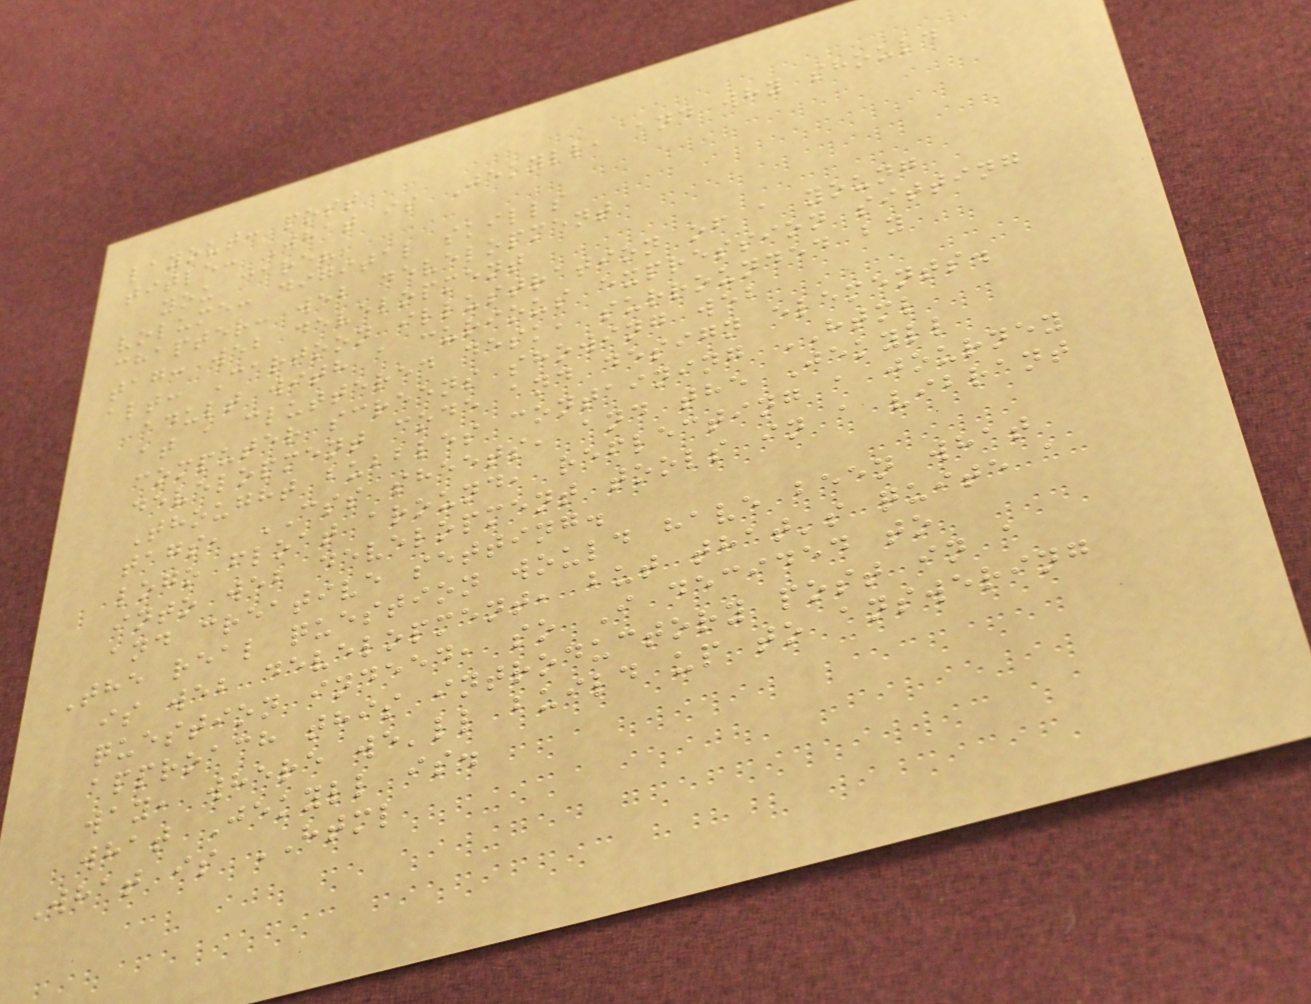layout: post
title: What is Jekyll, and why should
you care?
volume: digital skills
chapter: web development
tag: web development
alt: Cartoon illustration of a young
adult with a curious expression sitting
at a cluttered desk, surrounded by
computer screens showing web
development code and design elements.
Thought bubbles containing HTML
tags, CSS sheets, and the Jekyll
logo float around, reflecting a journey
into web development tools in a vibrant
and creative setting.
The real question would have been what
is web development, but that's quite a
question indeed, so I decided to
approach this introductory post in a
way, where we'll build up to answering
what Jekyll is.
What is HTML
